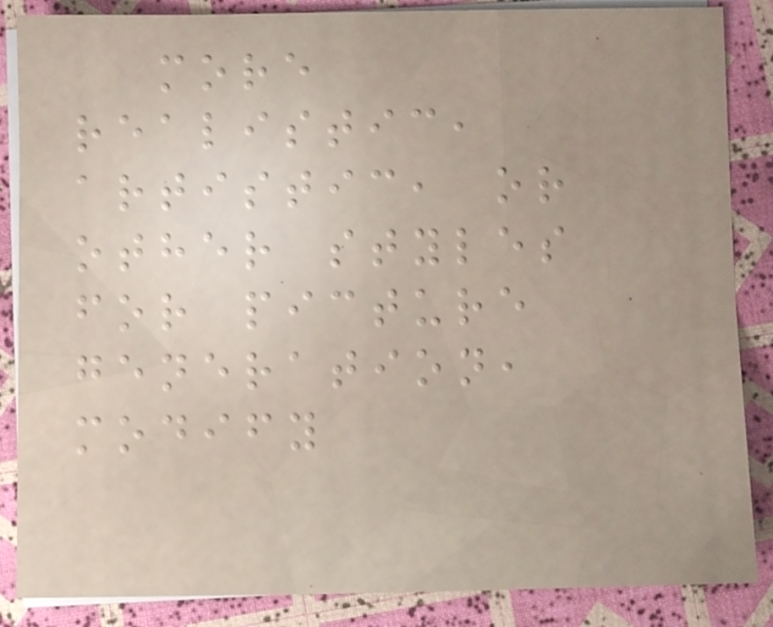more
realistic,
artistic, or
other styles
for picture
generation,
modify
